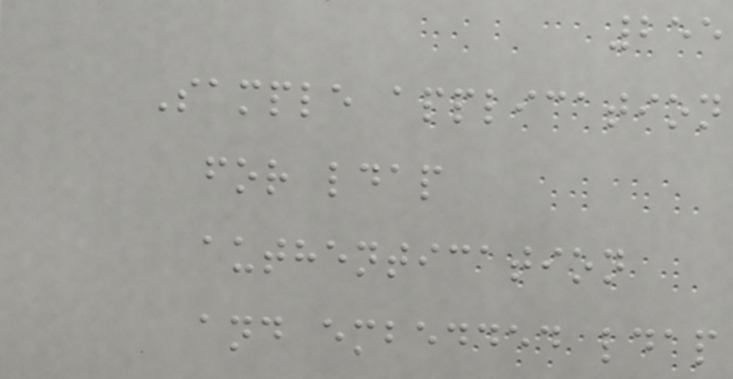255
Sample application
for ldap
authentication
and embedded ldap
